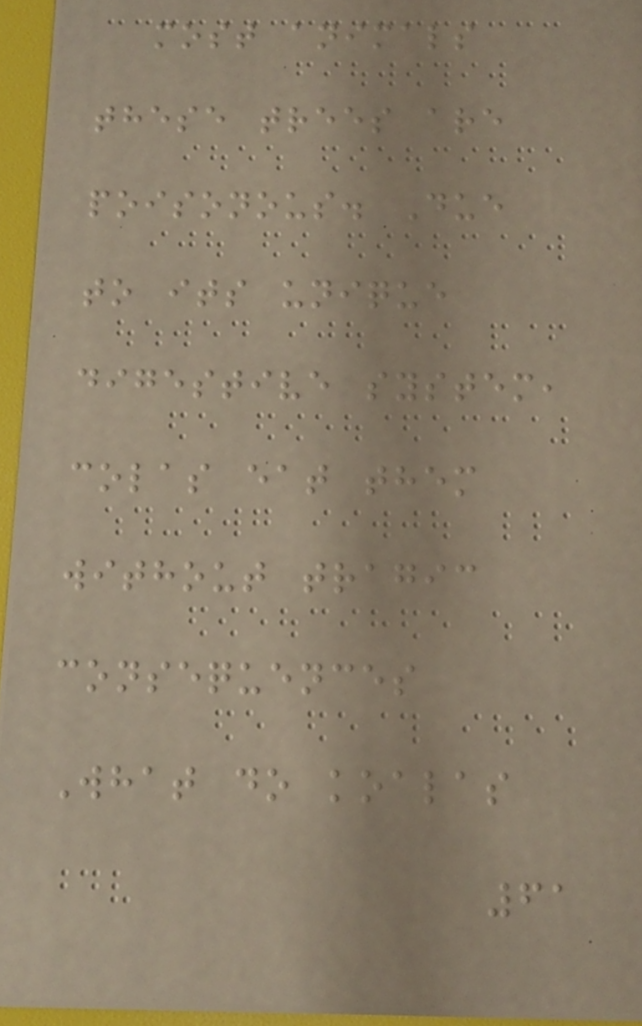most animals
these trees are
poisonous. Due
to its unique
digestive system,
colas eat them
without tragic
consequences
What do koalas
61
